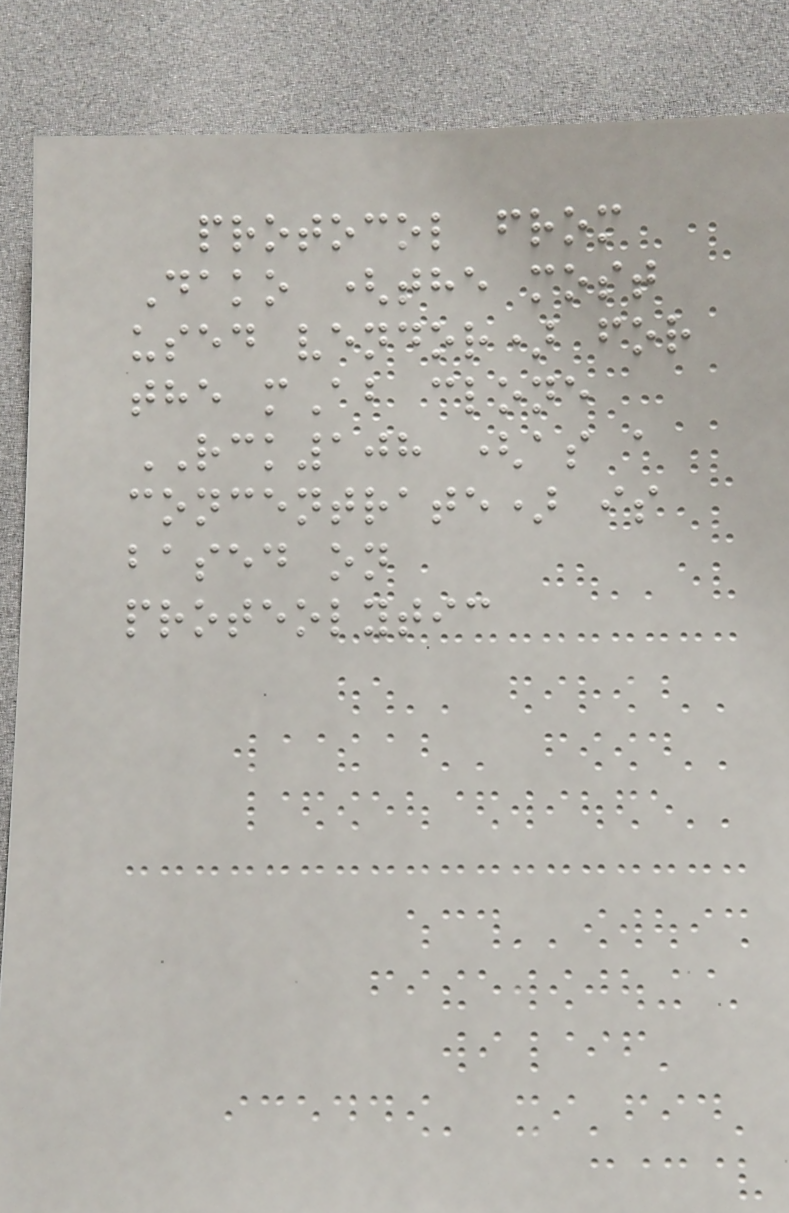protocol from
Dako (the most
used vendor) for
the mAb clone
RCK108 (as a
concentrate) is
based on
proteolytic
